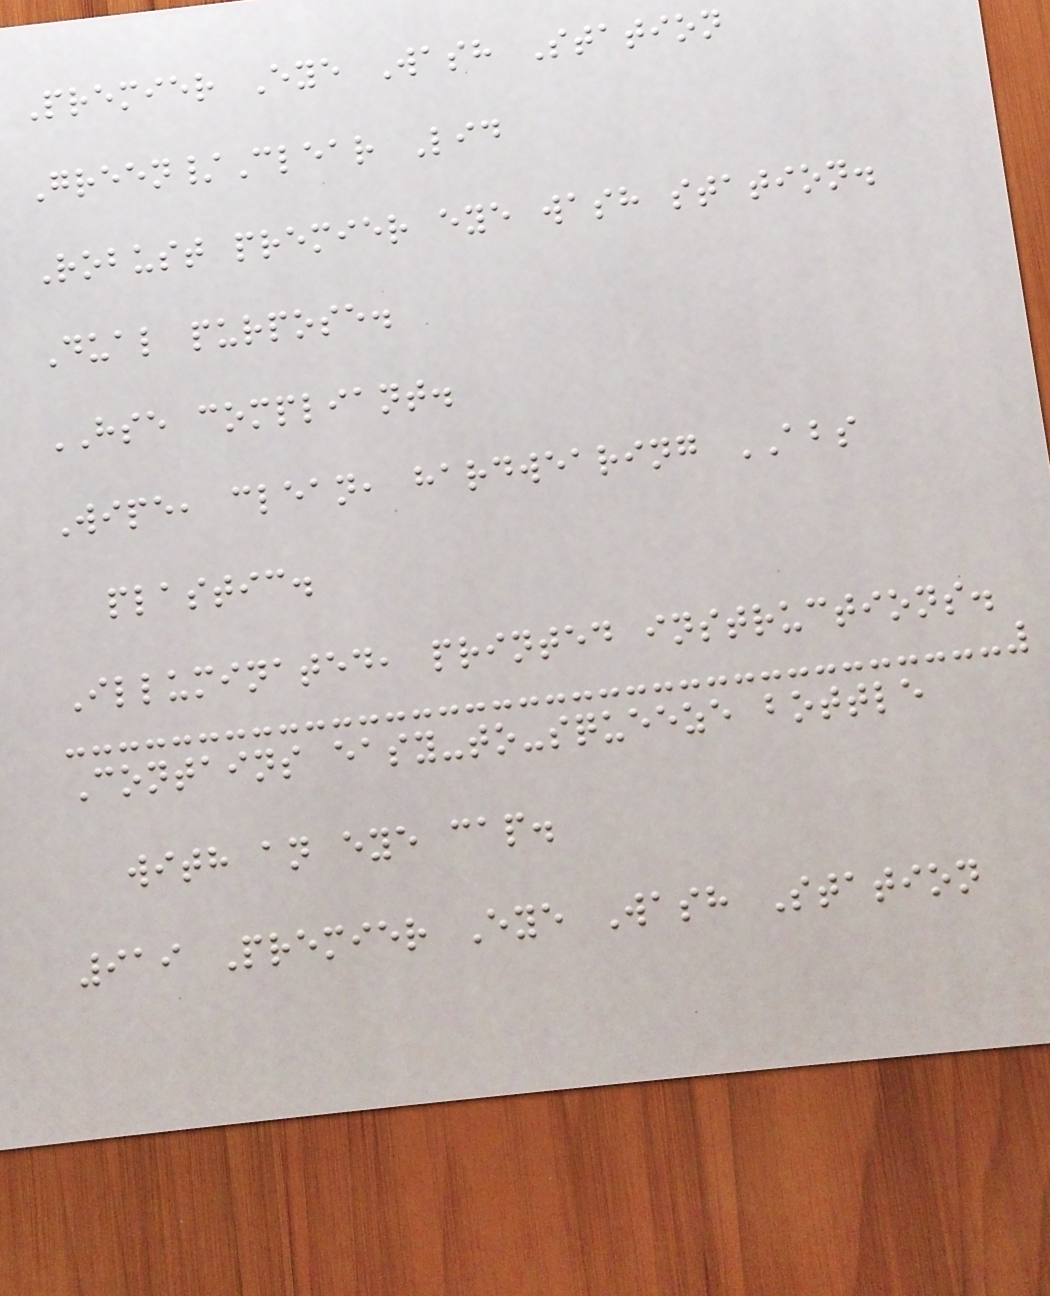Premier Eye Wash Station
Green/Clear Lid
Robust premier eye wash station.
Dual purpose.
HSE compliant.
Wipe, clean, hardwearing ABS
plastic.
Illuminated, printed instructions.
Contains easy-to-squeeze bottle
with an eye cap.
919 Premier Eye Wash Station
